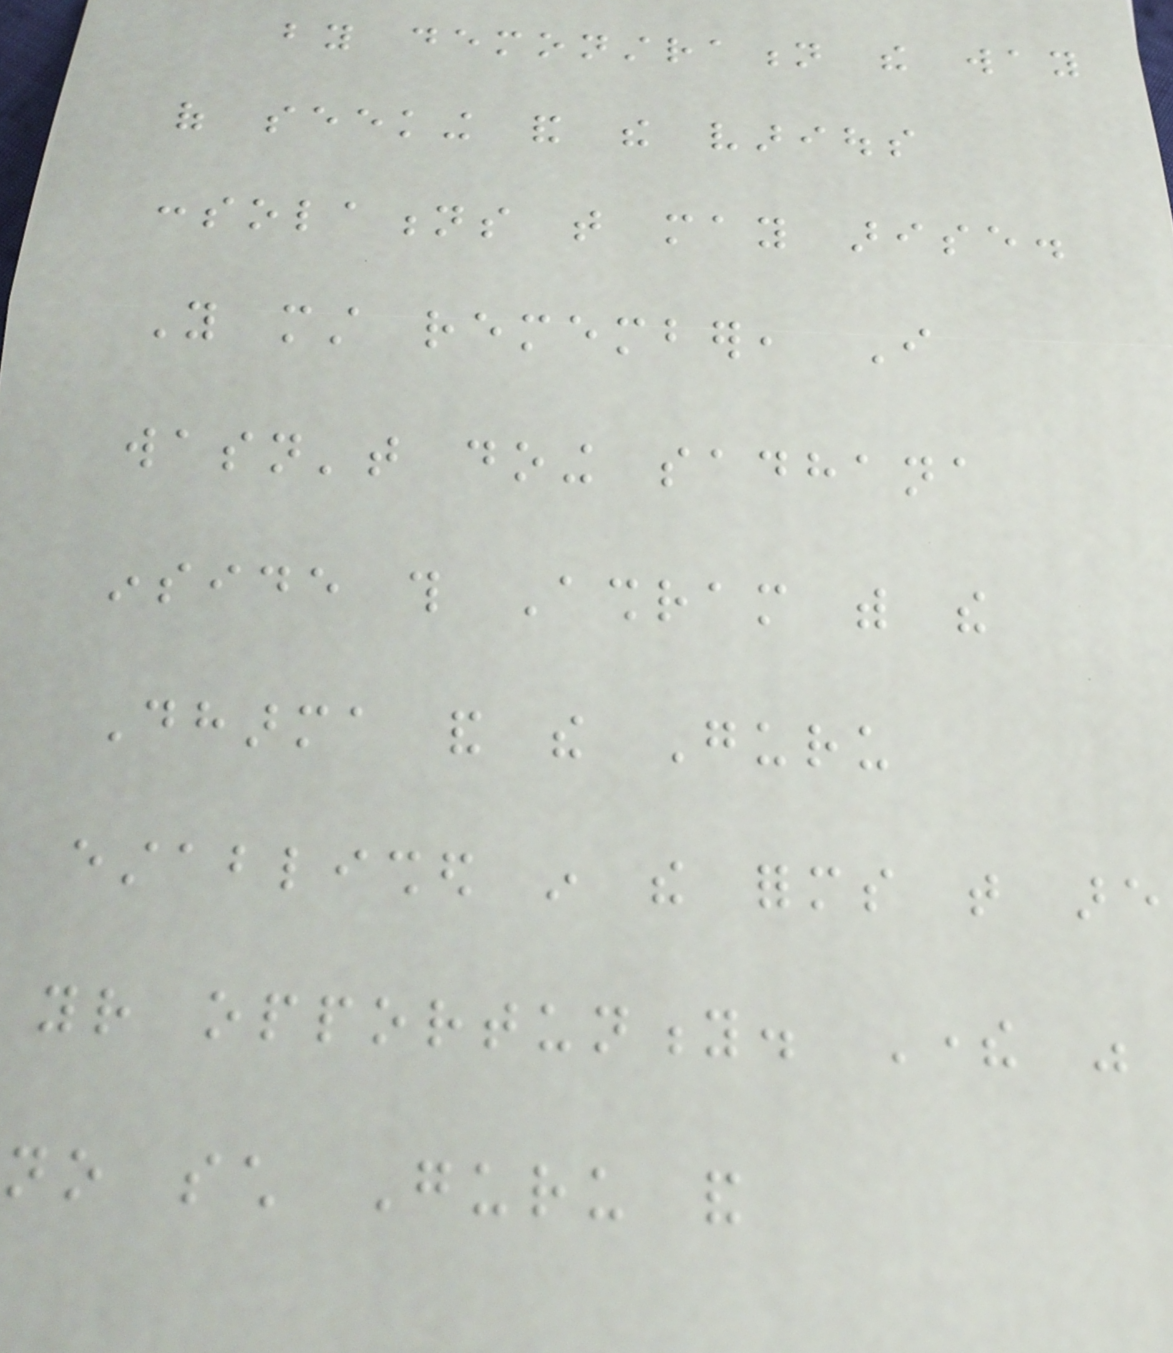by demonstration the way
of seeking and the various
consolations that may arise.
You must remember, I
wasn't doing sadhana
inside this Ashram with the
Dharma and the Guru
established in the forms that are
your opportunity. There was
no such Guru and
